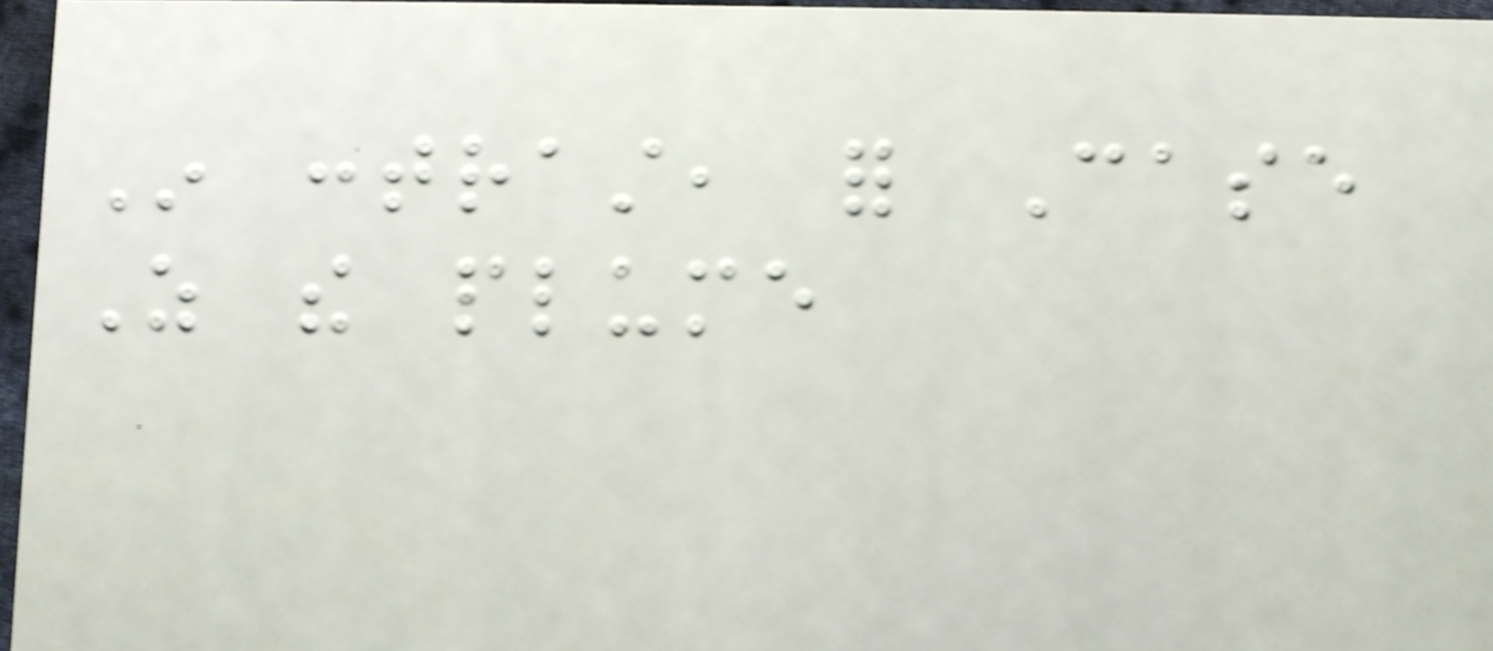In contrast, for Case
As the plume
